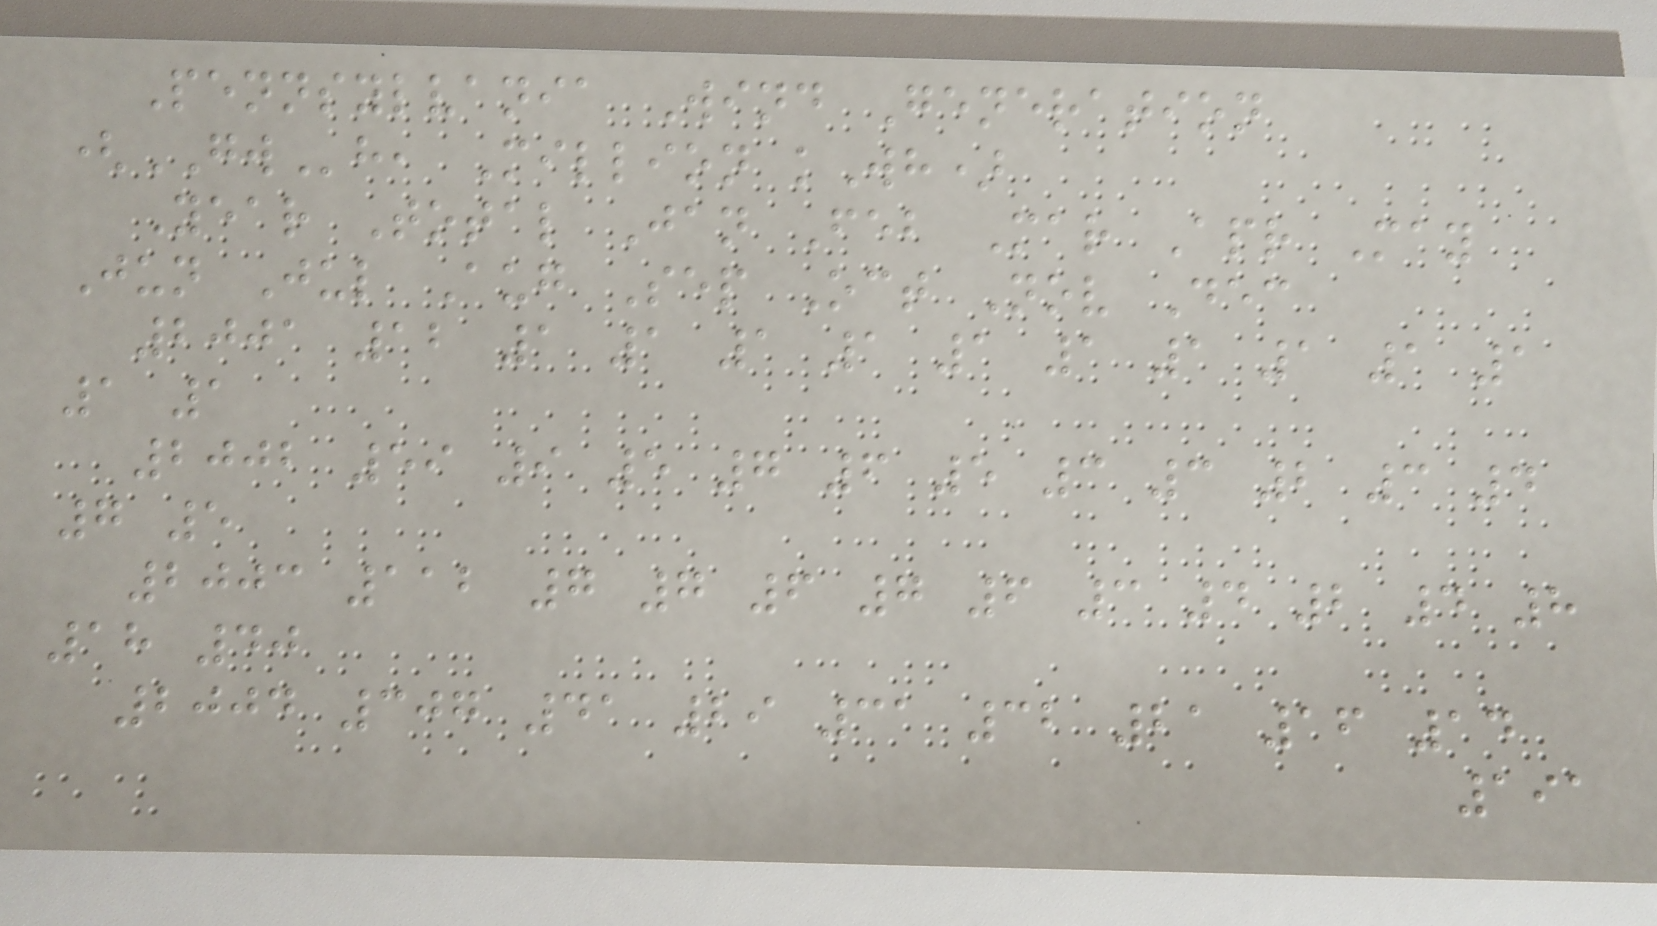Pennsylvania Wind Generation
(GWh, Million kWh)
Year Total Jan Feb Mar Apr May
Jun Jul Aug Sep Oct Nov Dec
2001 12 1 1 1 1 1 1 1 1 1 1
1 1
2002 59 9 5 7 6 5 3 3 2 3 4
7 5
2003 112 7 7 6 7 6 3 4 2 4 8
18 40
2004 307 41 29 31 32 21 16 14
191
